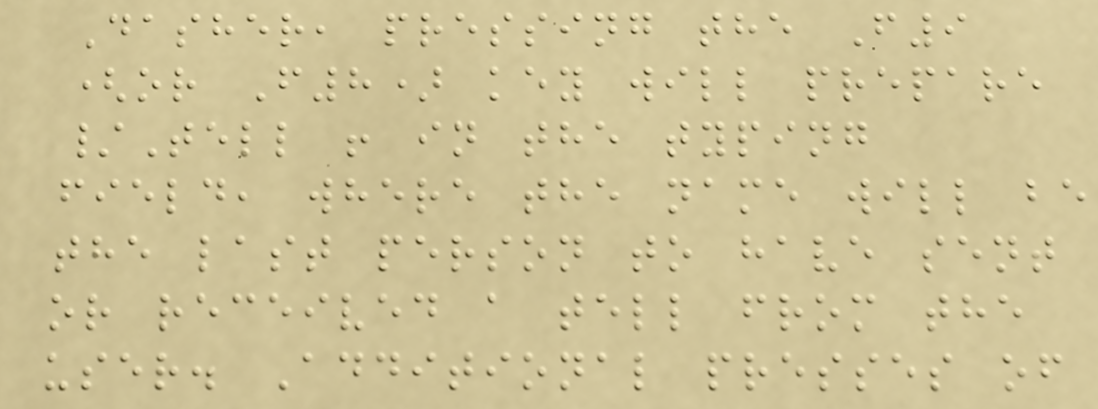Dasher, pressing the F9
(or F8) key will prepare
/Tell ! in the typing
field, where the name will be
the last person to have sent
or received a tell from the
user. Additional presses of
